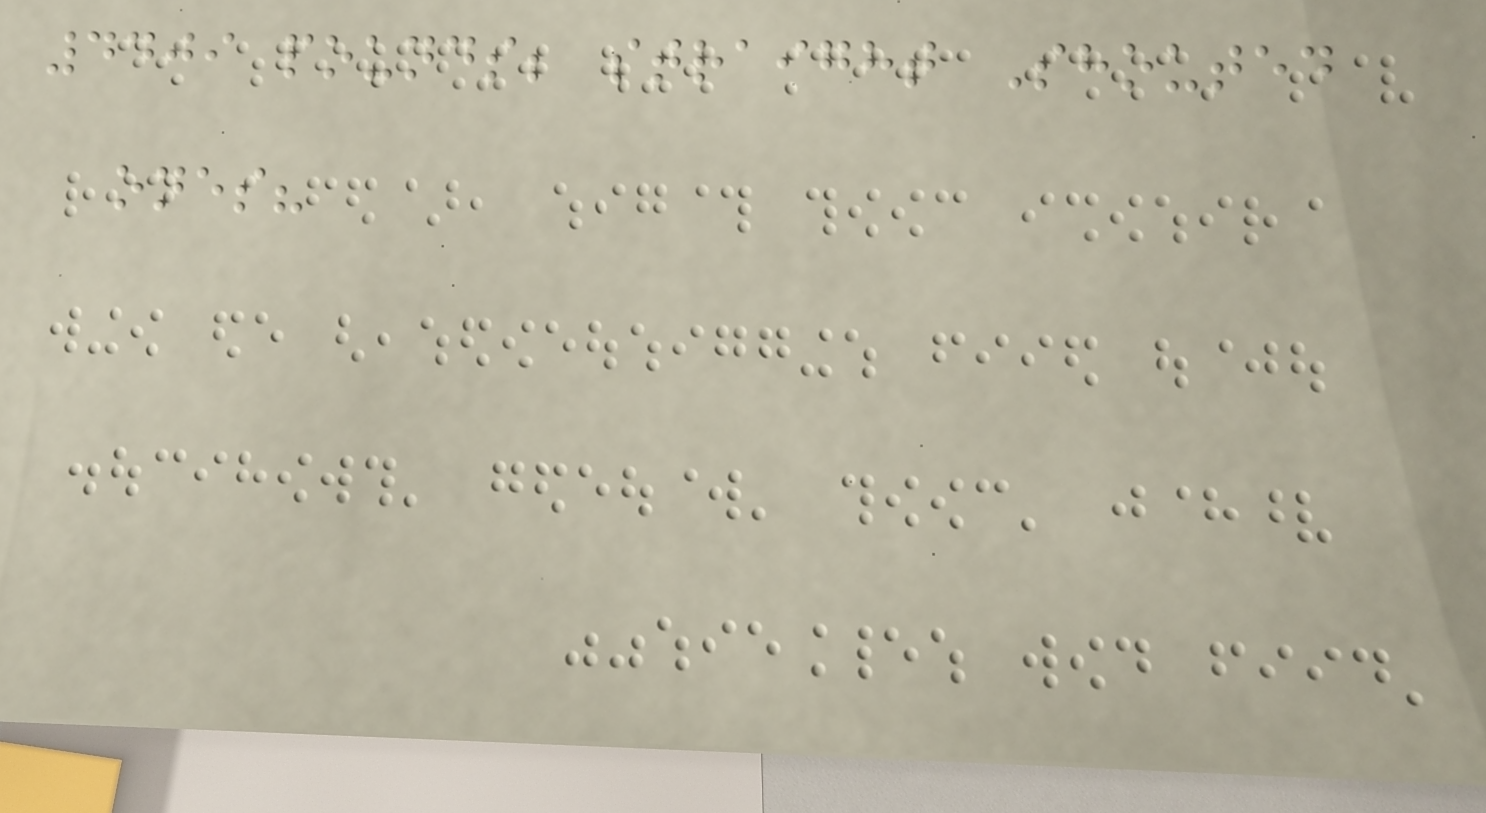4409 pounds; straight Shouted
ones?
